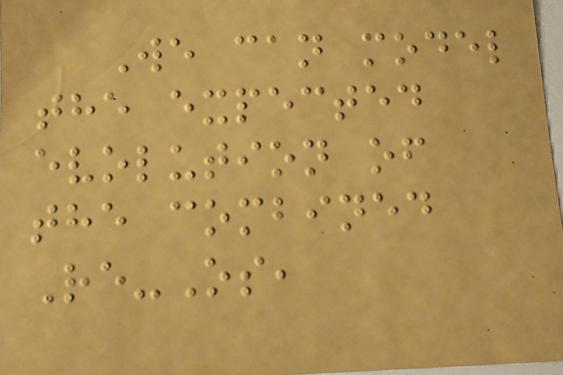We can model
the expected
evolution of
the combined
Re-Os,
